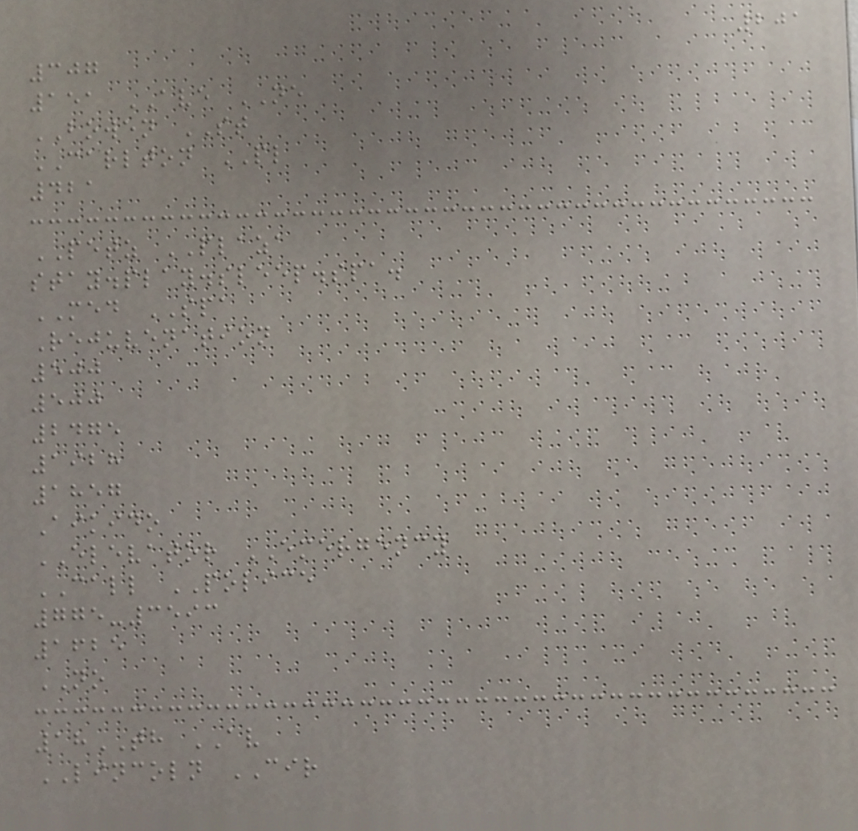201
307
151 AVE NE
BOWEN ST
CARLTON PL
421
PETZ PLAZA
stay.play.sleep.spa.
MED SPA
Rejuvenation
500
500
2475
1928
1857
Aikido
ELEVATOR EMERGENCY
CALL POLICE
775-3593
1625
NO
18TH AV
LINCOLN CIR
